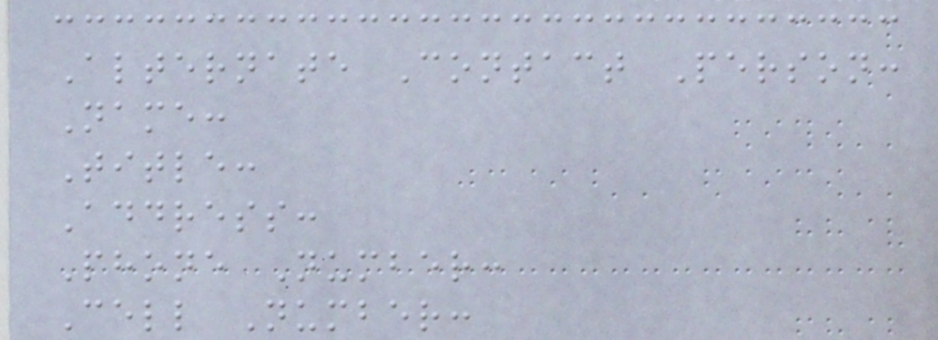Alternate Contact Person:
Name:
Title:
Address:
Phone Number:
Cell Number:
